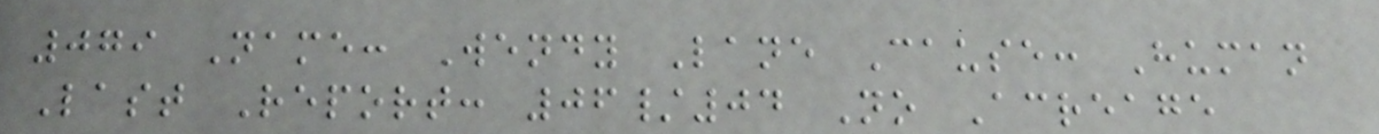079 Name: Wendy Lane Cause: Human
Last Report: 06/04 No Acreage
